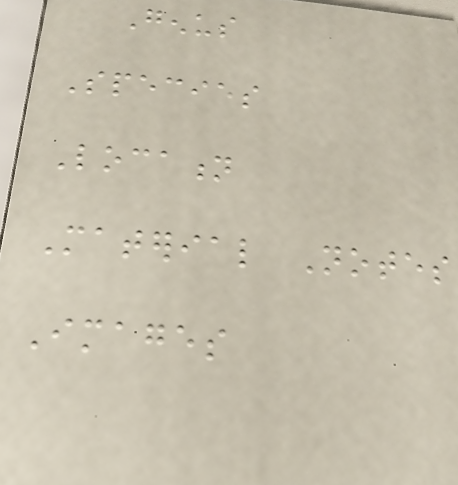Genus
Species
Location
Material Notes
Images
